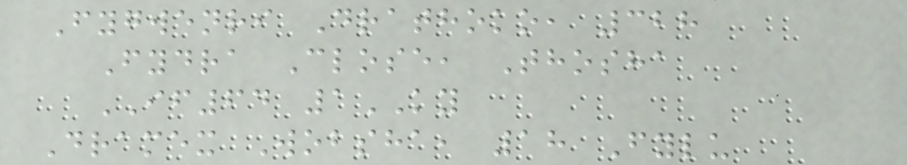Fygwenri Drathoko, 328
Fydra Close, Thosha
IF64 1KY
Dramex Wobsha, 18 Fylu
